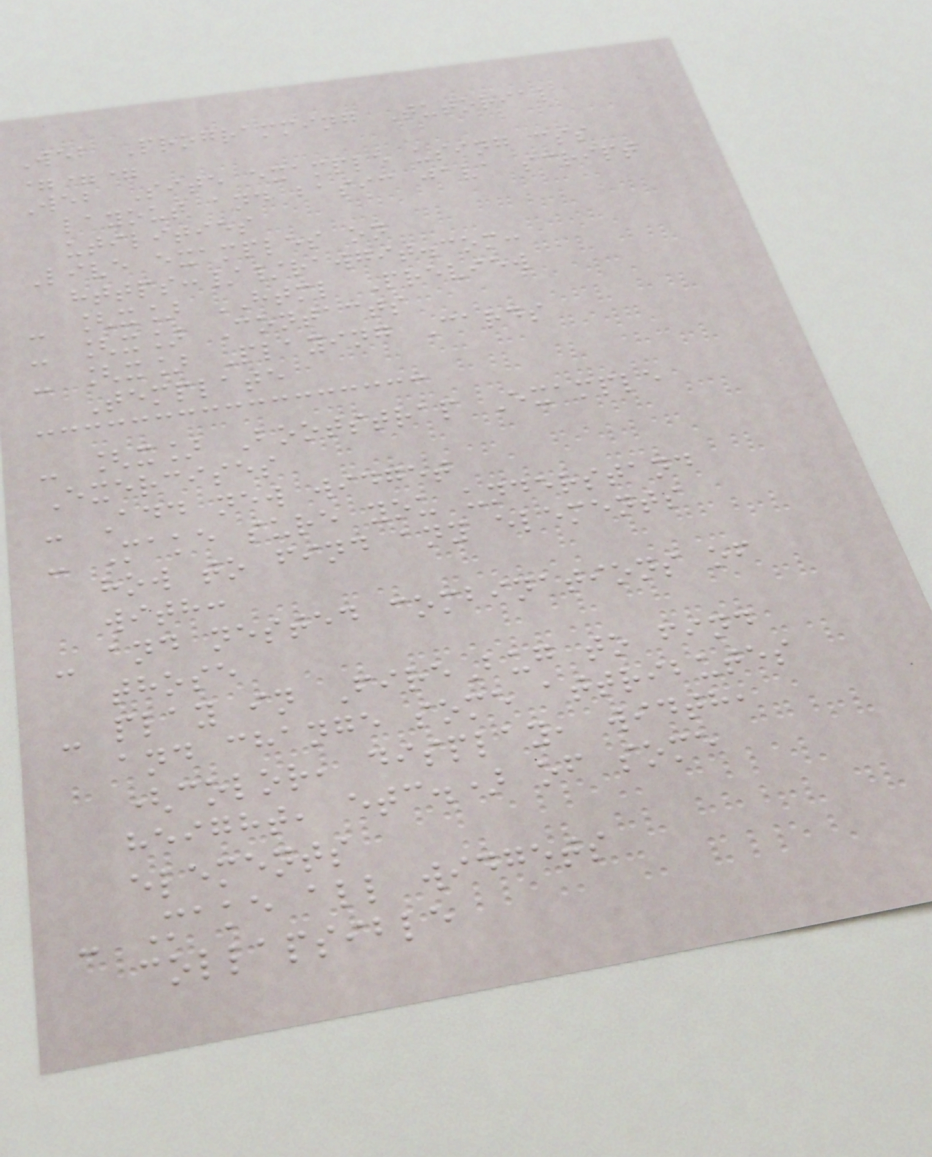Web Programming Tutorial
===
Web Site example using css
layout and basic java script
utilities
Live examples on
https://rawgit.com:
- [x] HTML Preview
- [x] Contacts
- [x] Playing Cards
Template
- [x] Bootstrap Example
Exercises
- Add new widget
- Make sure you understand
how to find any elements
with:
- and nested combinations of
those
- play in FireBug to find
and change some attributes
(color, display, width,
height, etc.) of some
elements
- Make all widgets
collapsible
